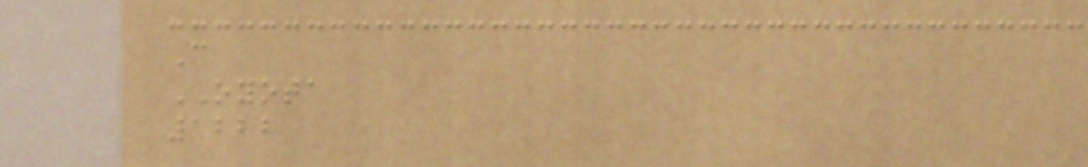C
OYOTA
1222
